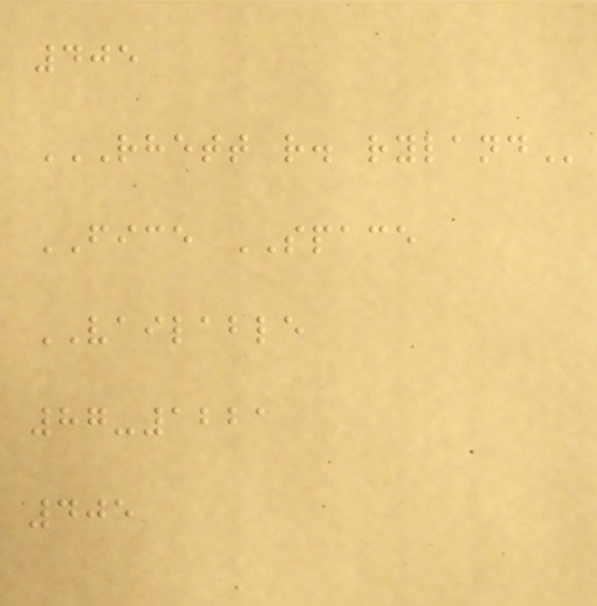405
RHETT R. RYLAND
FICE SPACE
VAILABLE
87-1221
405
